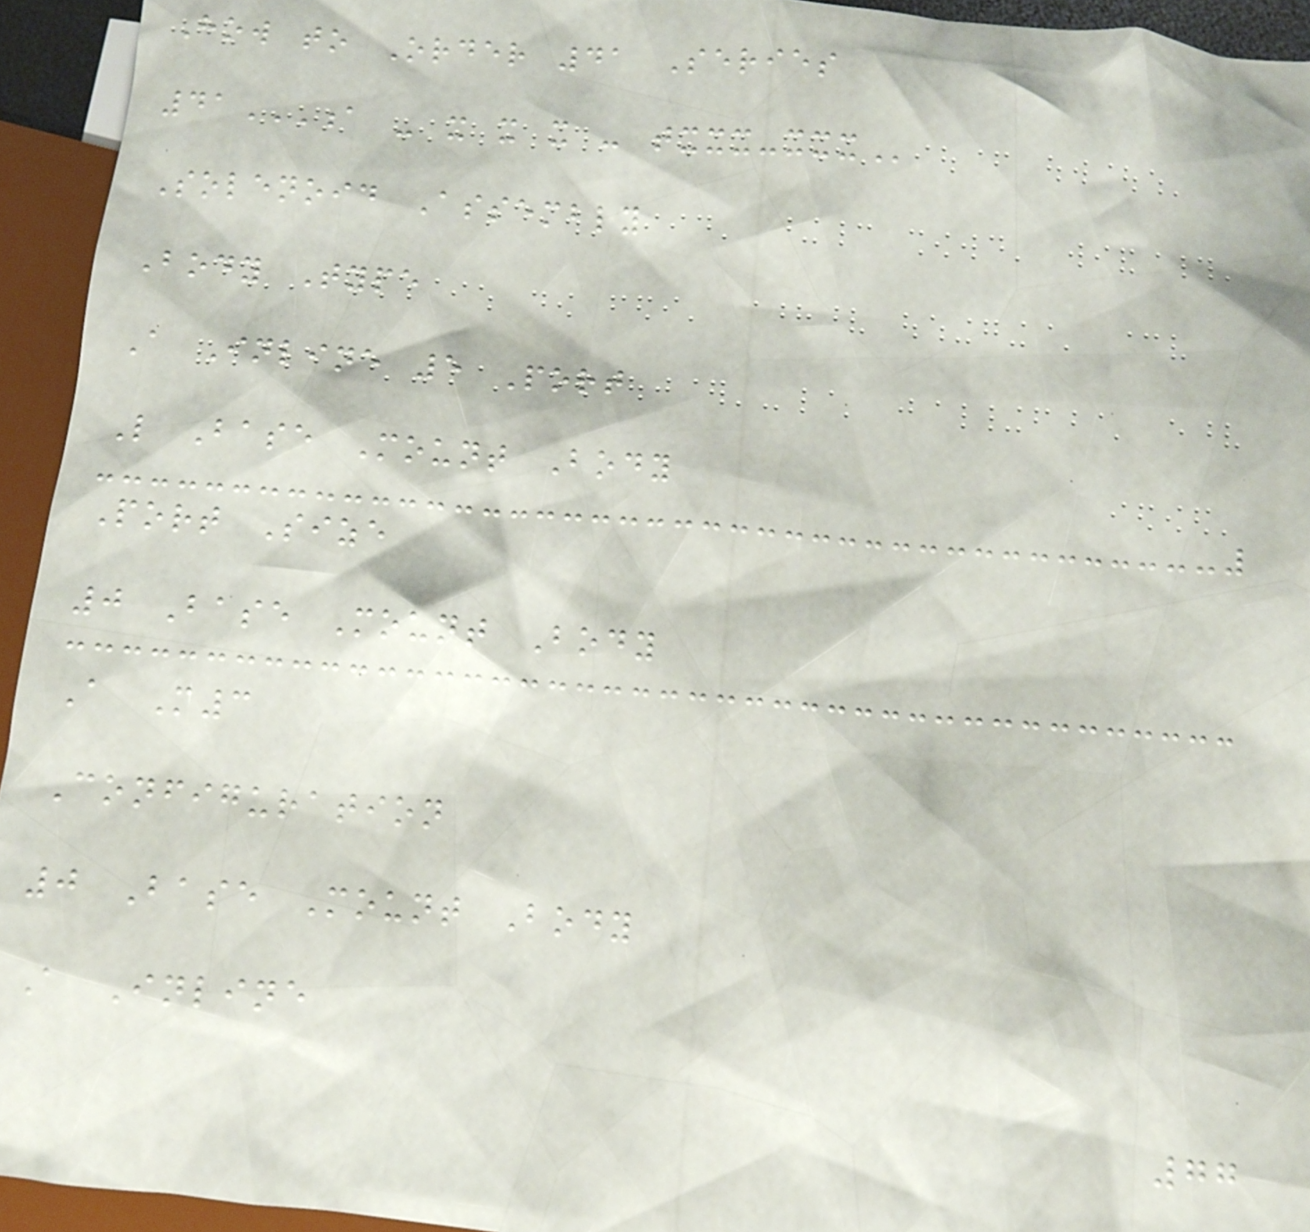How to Order 41 Series
41A - X X X - TXXX-XXX
Solenoid Assembly
Body Type
A Inline 5 Port
L Base Mount Body
Port Size
0 Base Mount Body
A M3
Configuration
0 Base Mount Body
A Inline
77
